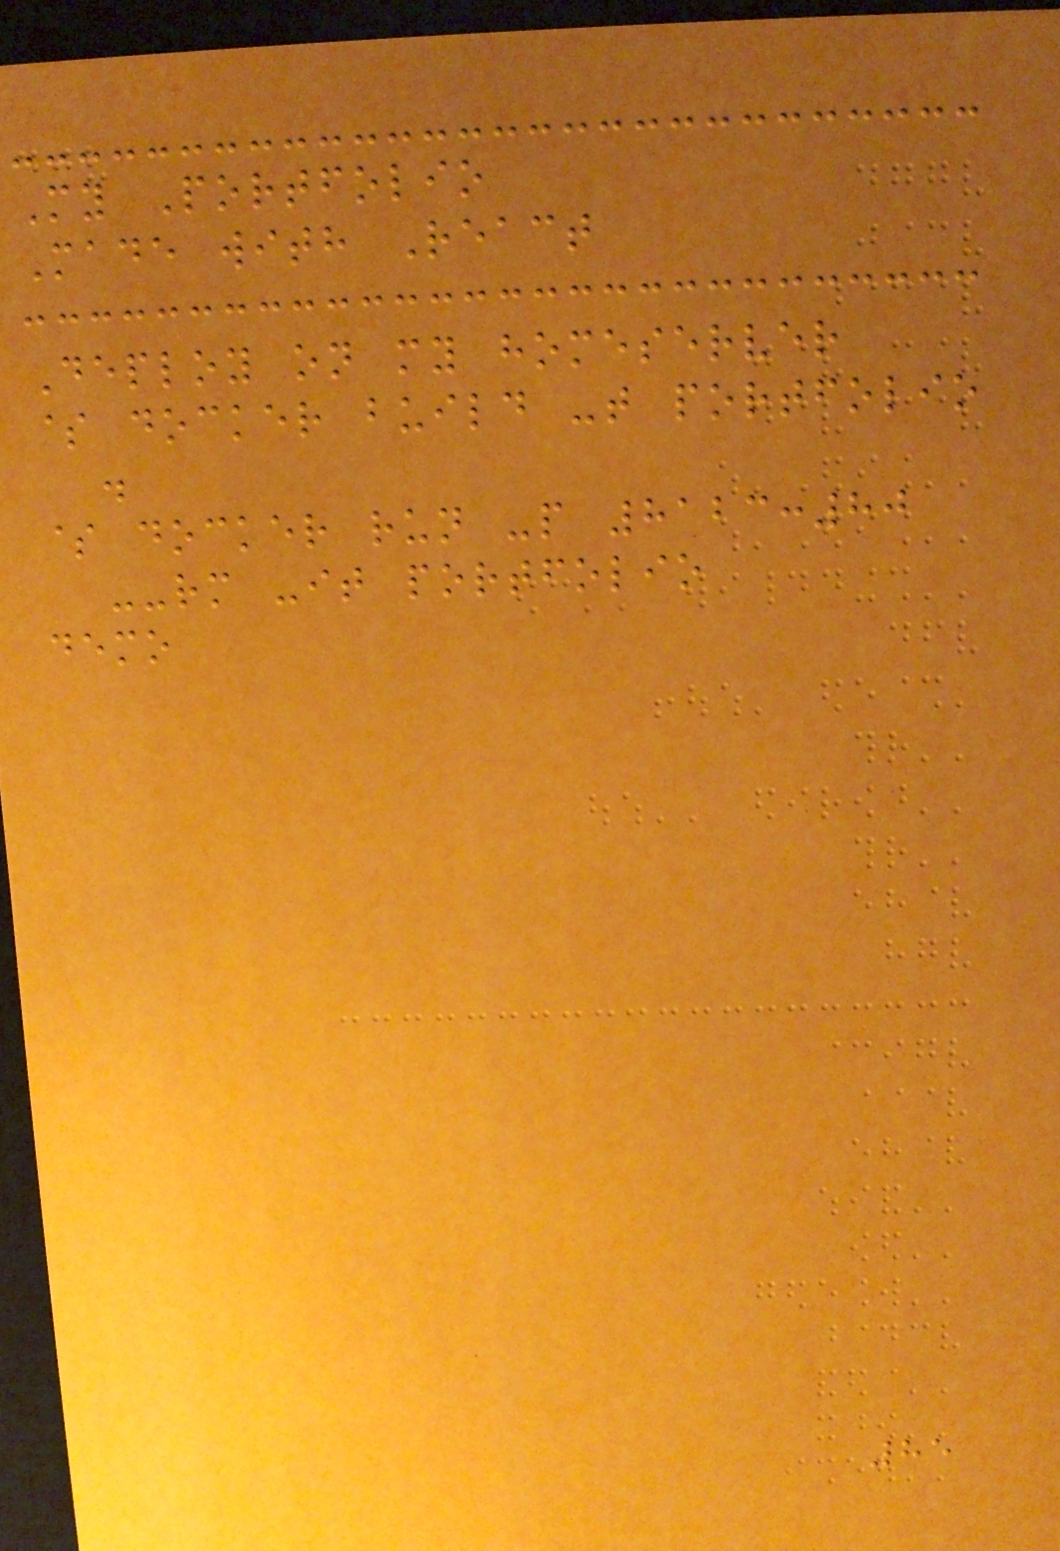My Portfolio
Made with React
Deploy on my homeserver
$ docker build -t portfolio
.
$ docker run -p 8123:80
--rm -it portfolio
demo
85
